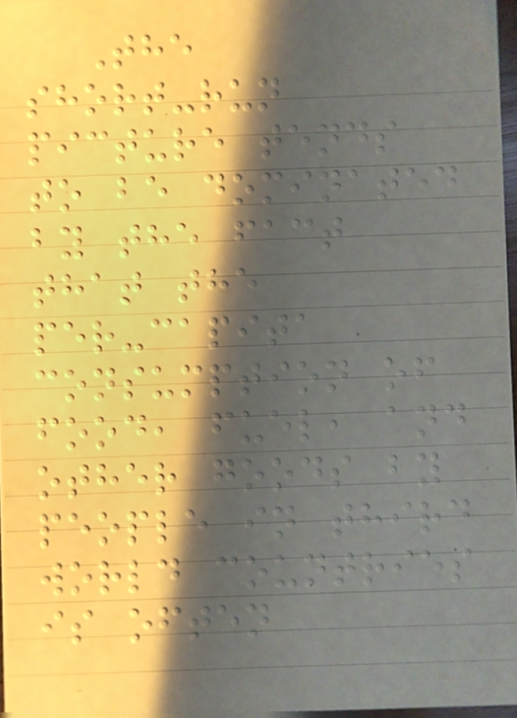The
short-run
picture tends
to be dominated
by the fact
that the
per-capita
consumption of
food, fuel, and
other goods by
people in third
world countries
is often
